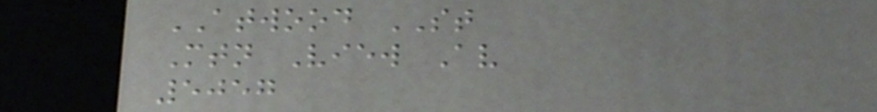ATWOOD ST
Mtn View Av
5057
